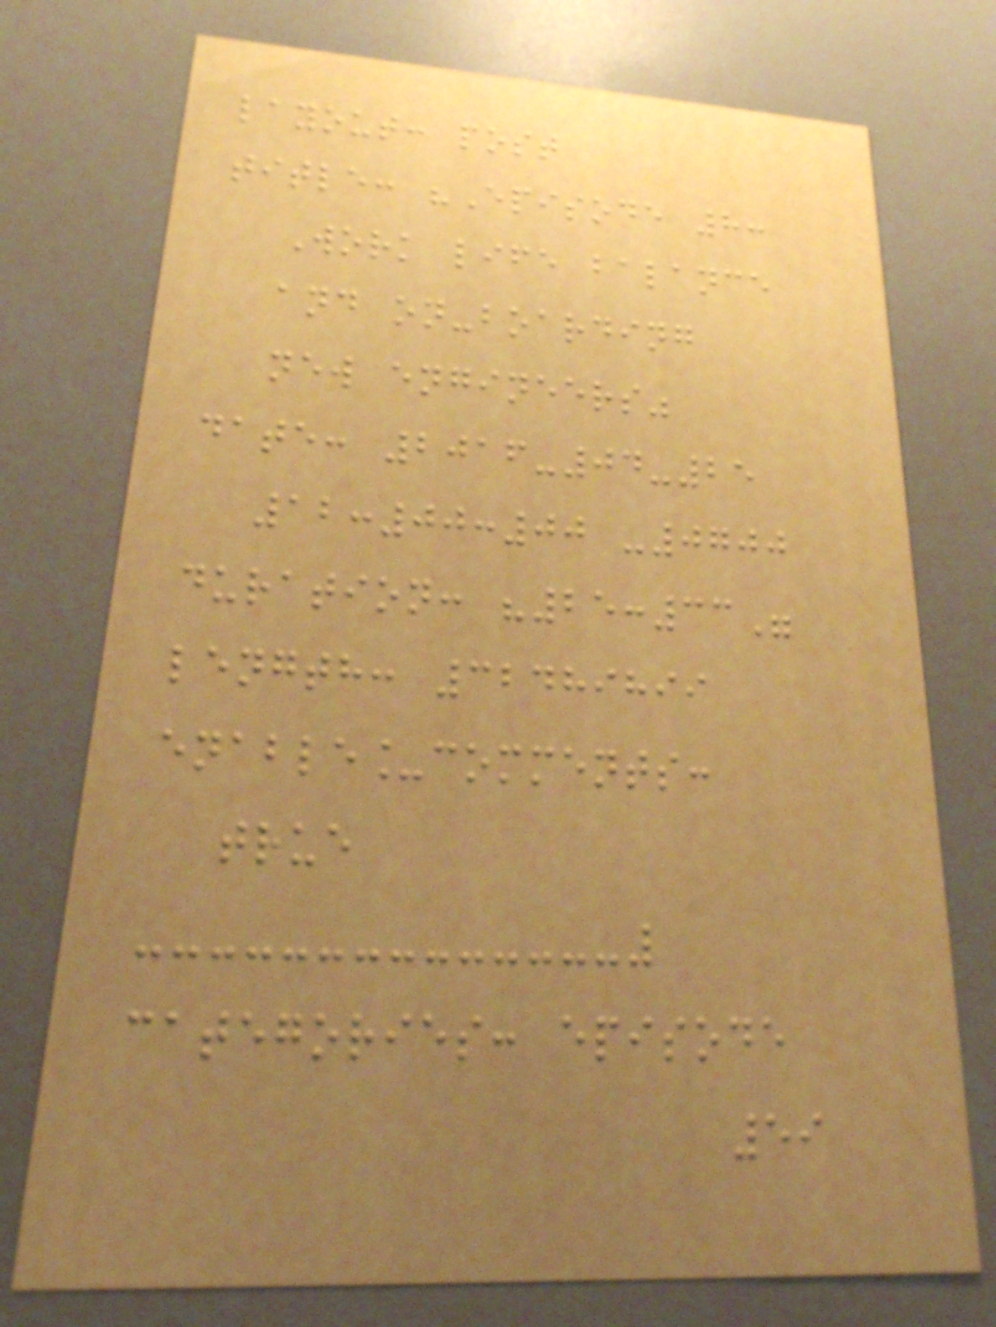layout: post
title: "Episode 8:
Work life balance
and on-boarding
new engineers"
date: 2016-04-25
12:00:00 -0700
duration: "25:33"
length: 32489899
enable_comments:
true
categories: episode
59
